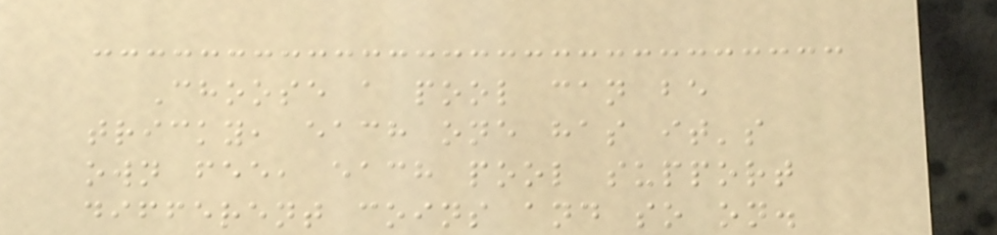Choose a pool can be
tricky, each one has it's
own fee, each pool support
different coins and so on.
